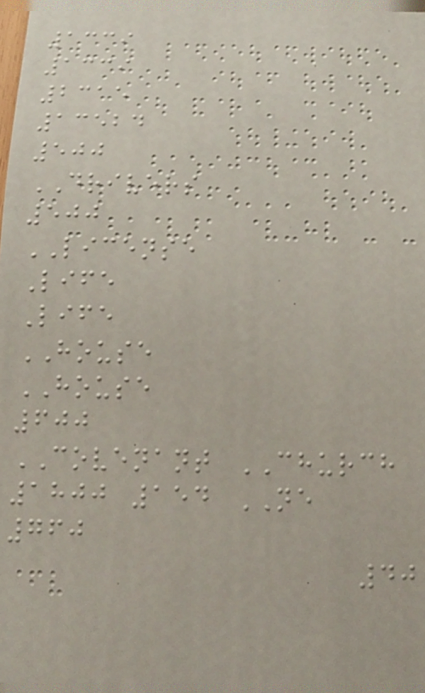1339
1339
2315
13524
500
DRIVERS
500
LICENSE
Life
Life
HOUSE
HOUSE
600
COVENANT CHURCH
1800 154 NE
760
40
